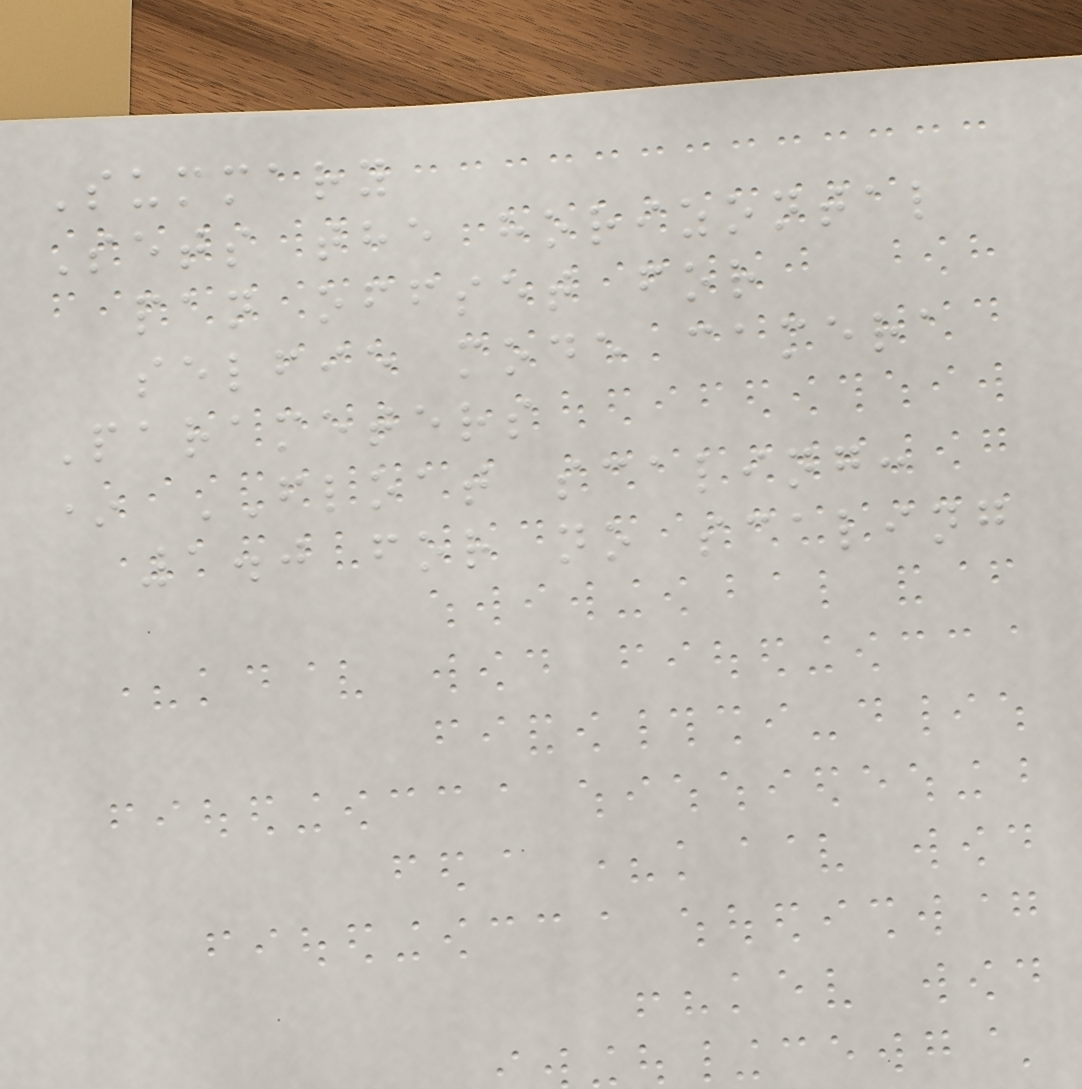Summary
Sets the horizontal
pan offset for
selfie mode camera
Parameters
* FLOAT scaling:
1.0 for no scaling
